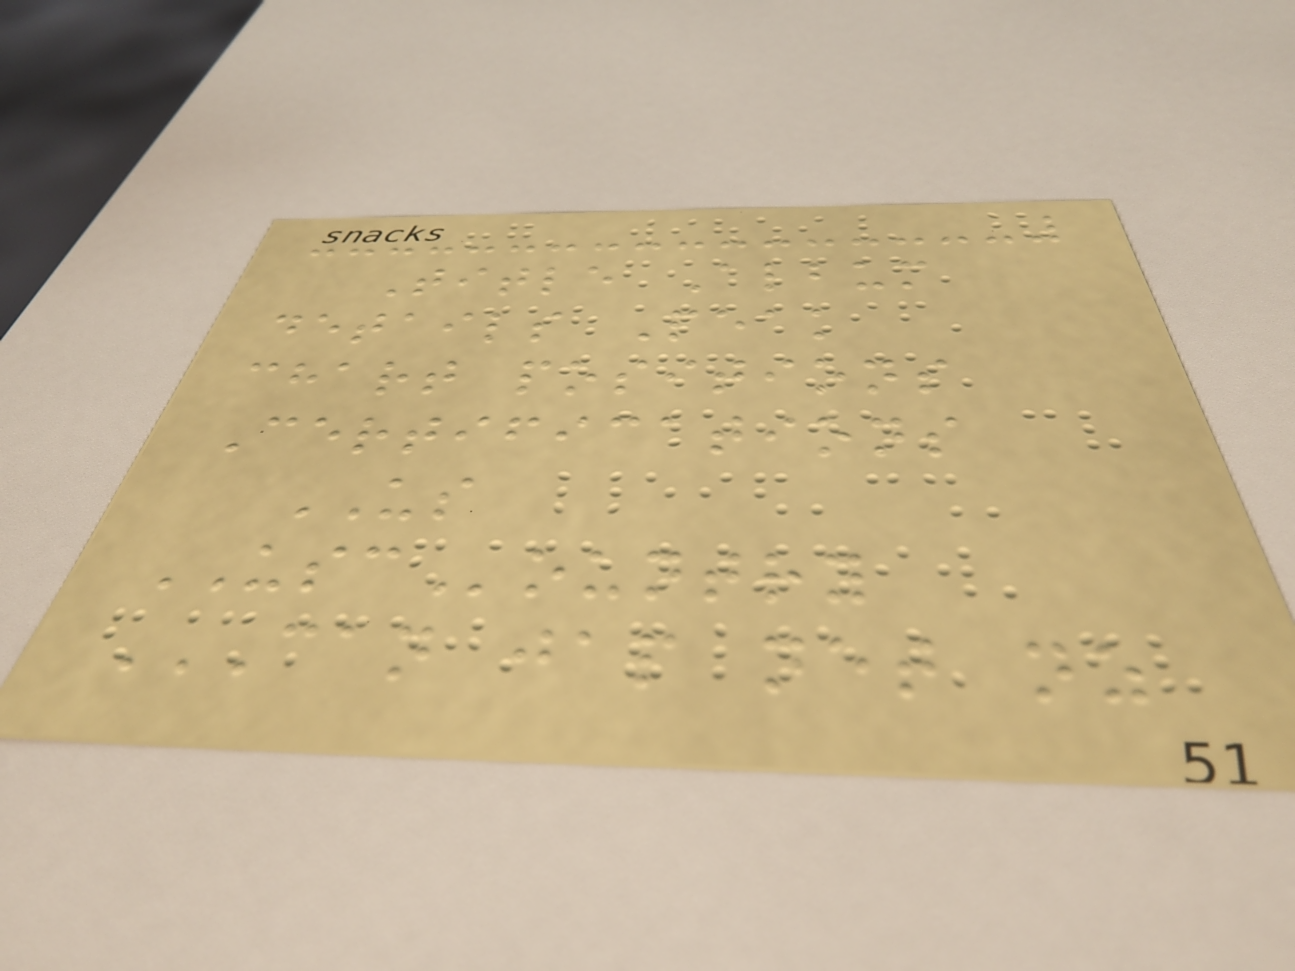Title Album
details Peak
chart positions
Certifications
US
USCountry
CAN JAP NET NZ
